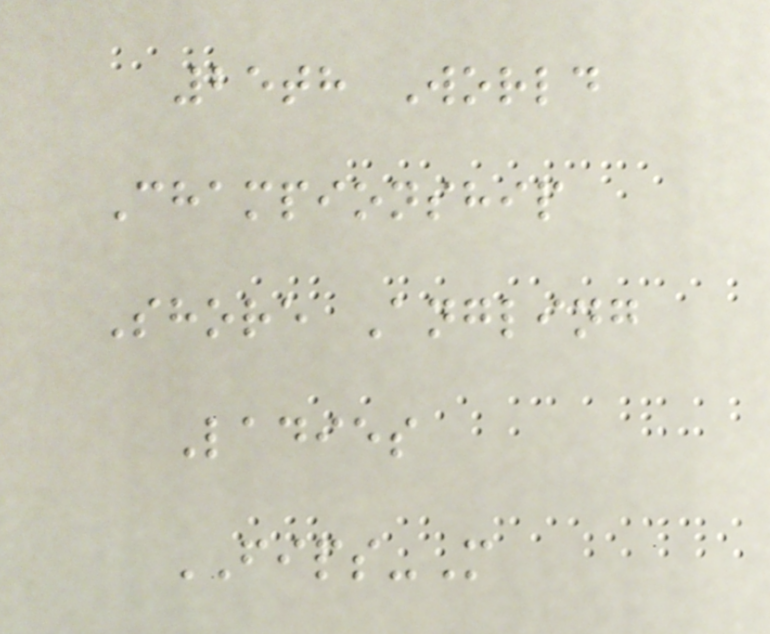25th World
Championship
Shore Angling
Ladies
FIPS-M
